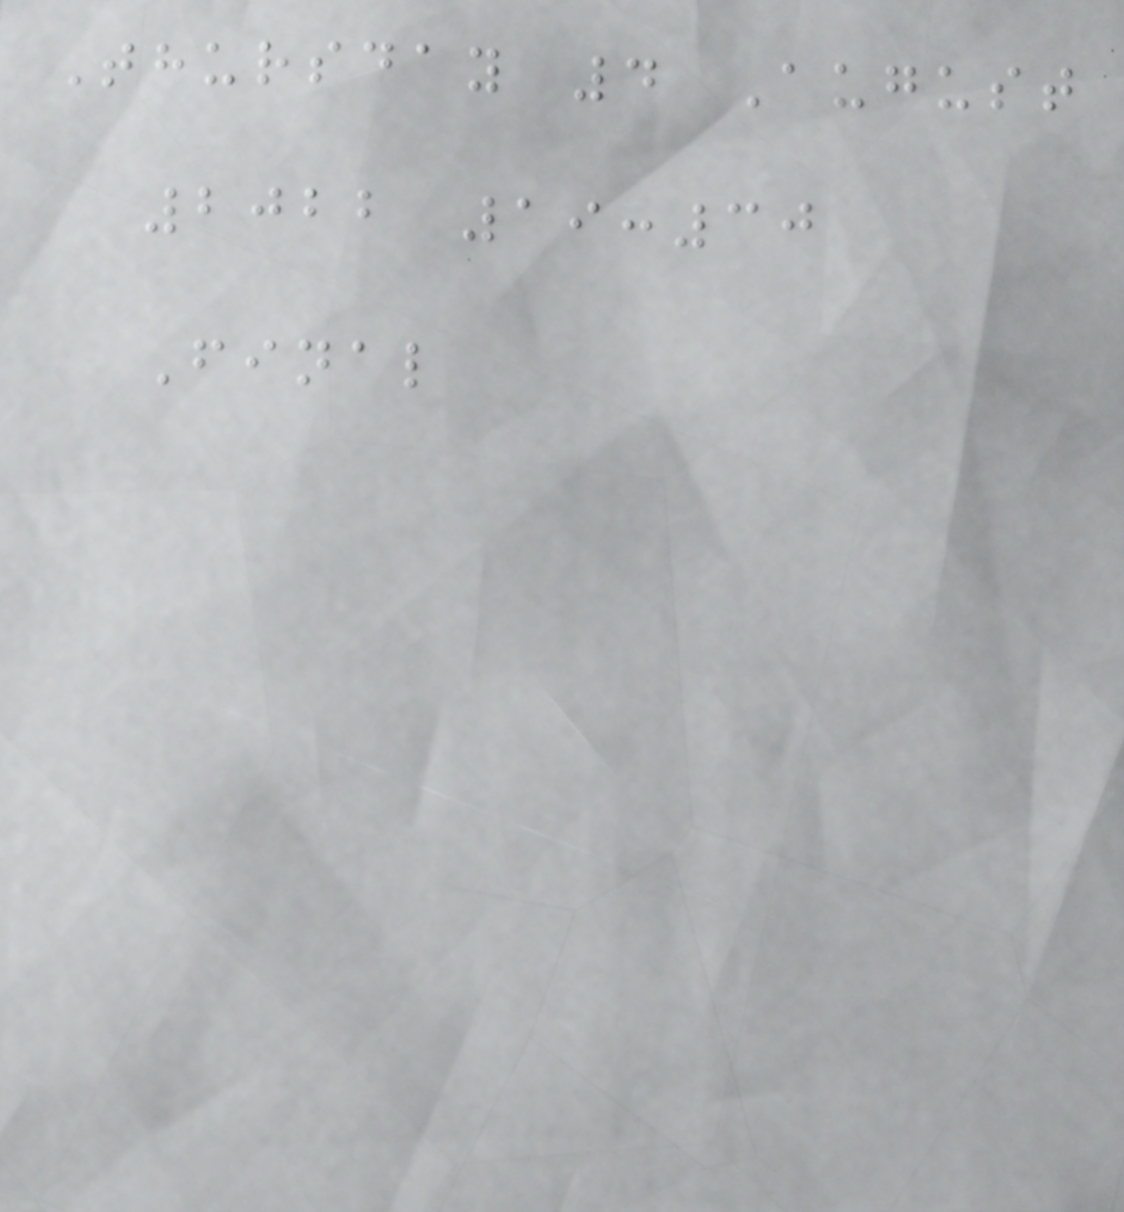Thursday 4 August
2022 19:30
Final
